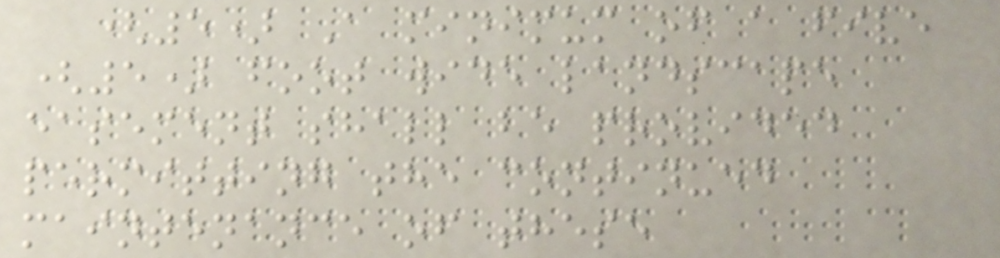(5) A minimum of a five
(5) foot wide landscape
easement shall be provided
permitting the continued
maintenance of these
